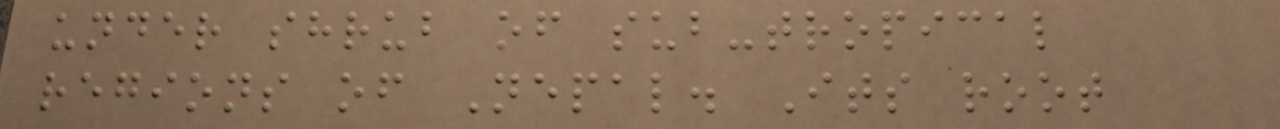under shrub of sub-tropical
regions of Nepal. Its root
